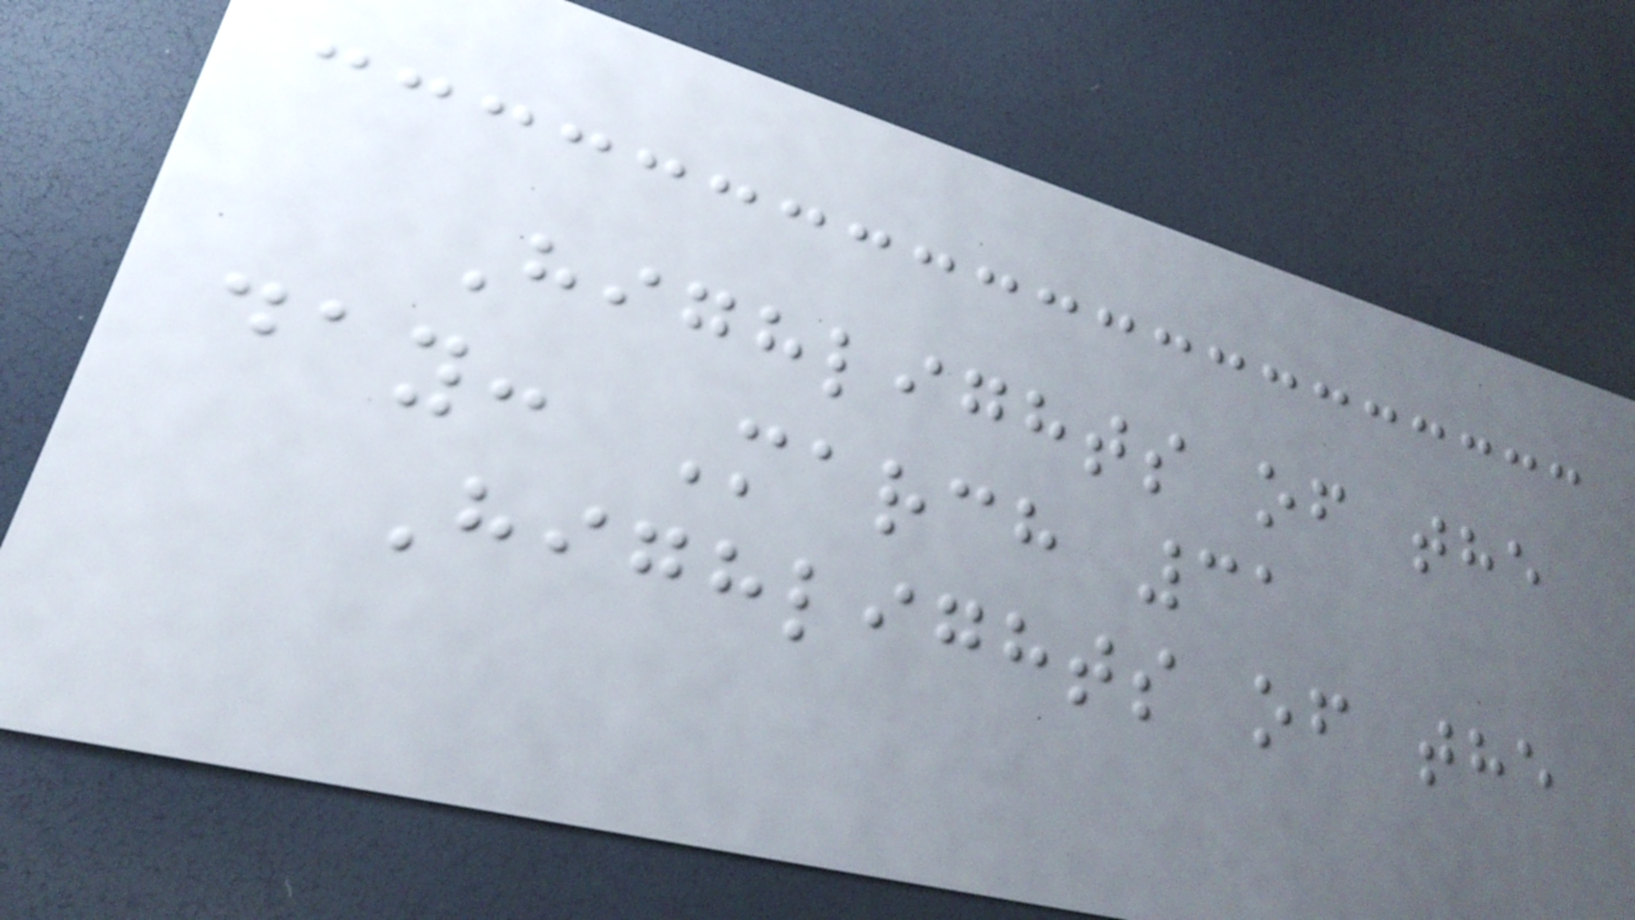Highlights of the
day: March 31
Highlights of the
